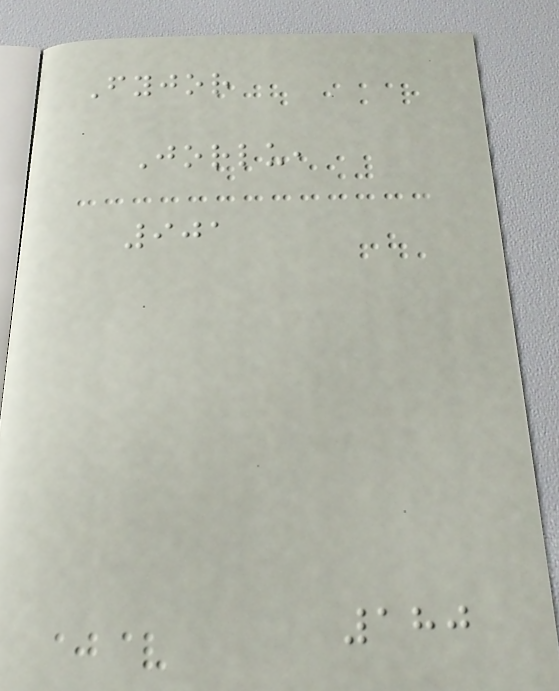Fyjor
Jorlu,
901
180
